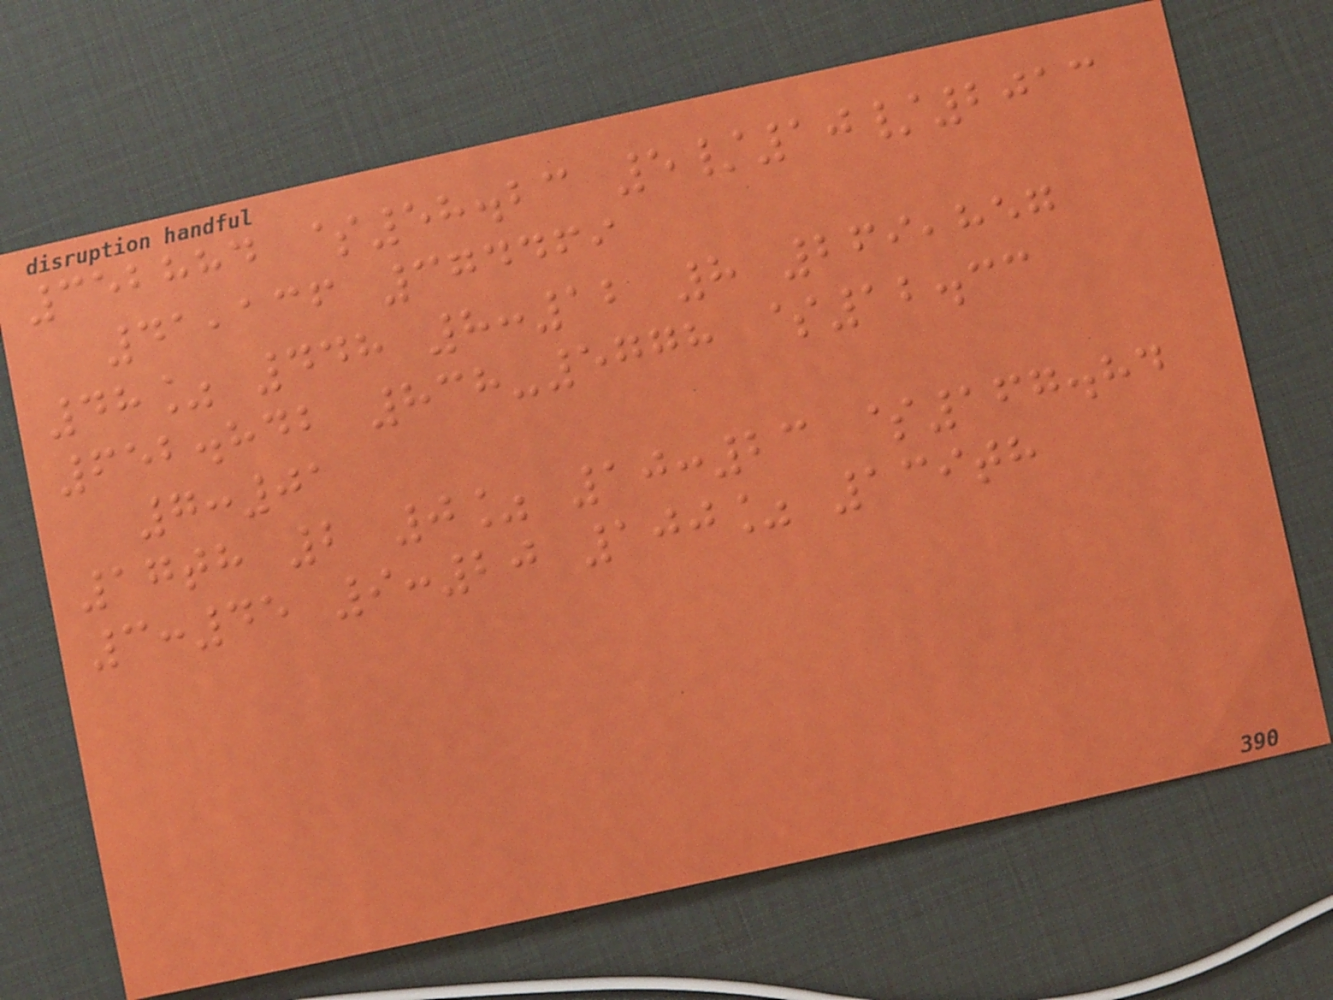352884 $58.23 5/10/2013
41,136 374469
48% 448 8:12 8 269,857
652.842 838-5778 $12.33
7:01
17th 2 0% 10:23 $167.84
3:45 9:20 100% 139th
